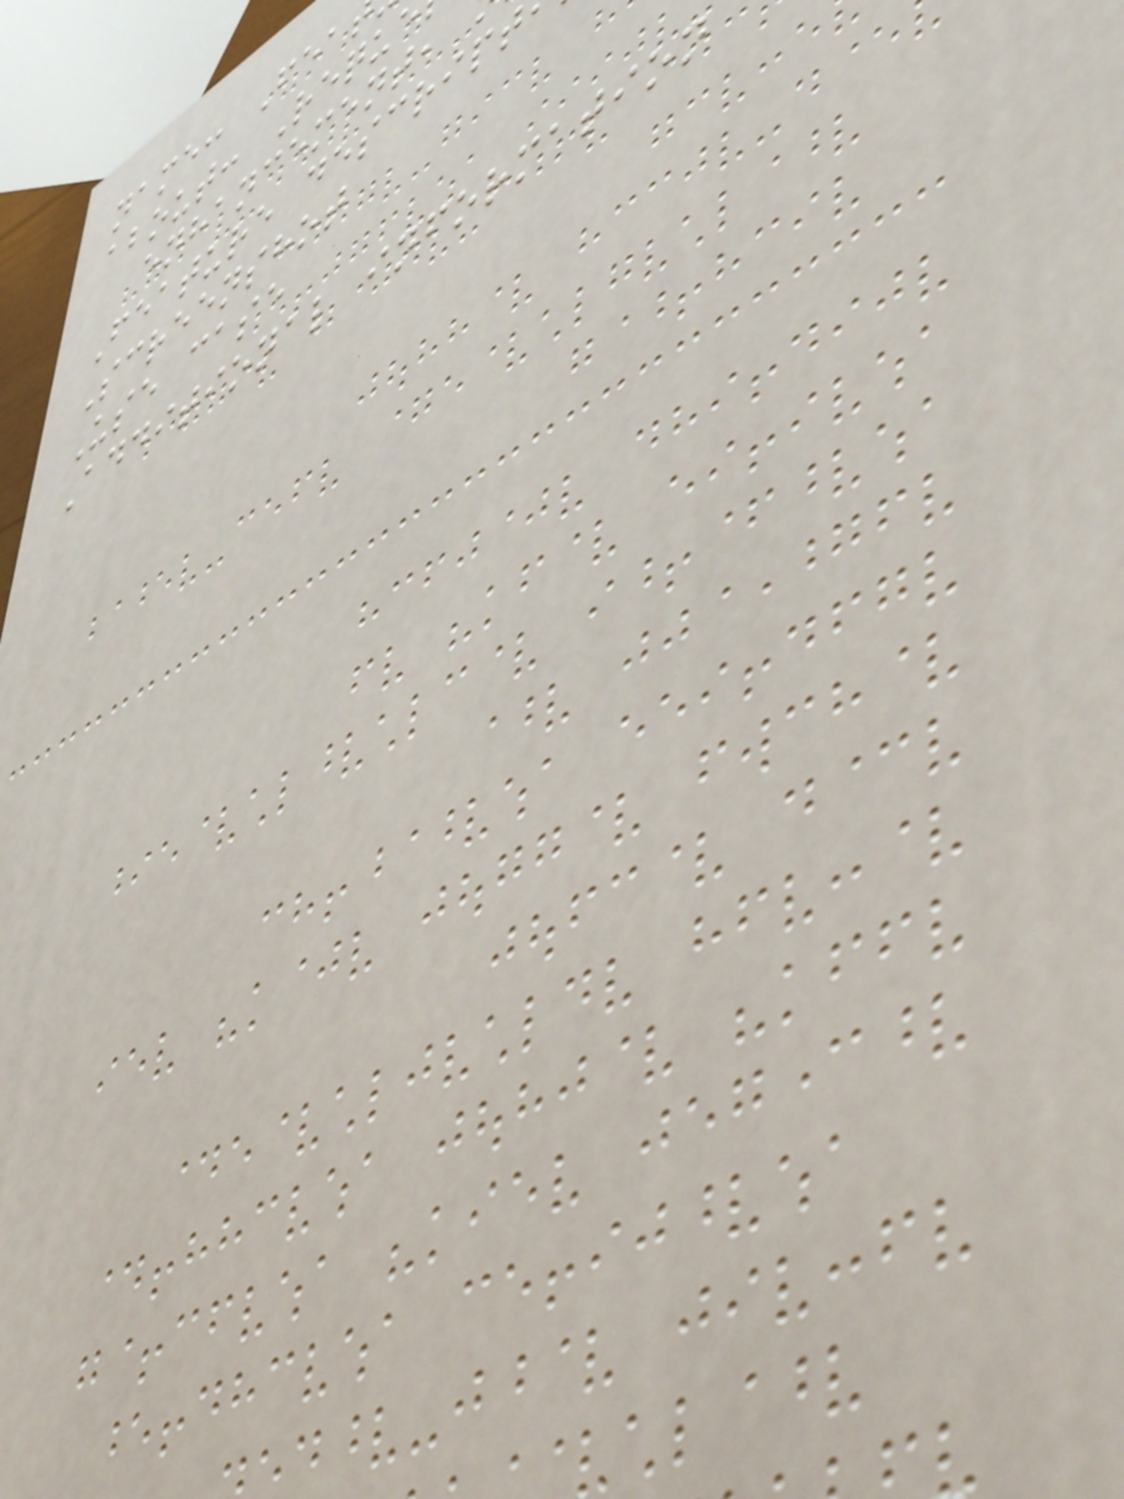name: Fea
about: Requ
enhancement,
Feature descript
Screenshot
Use case
Additional information
